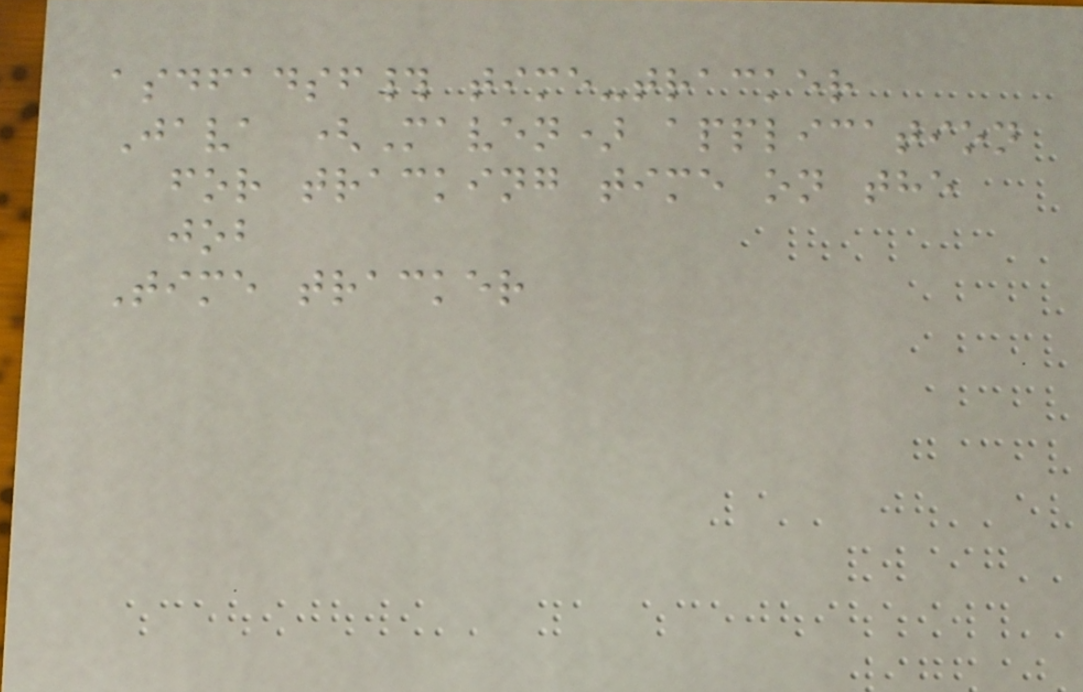asdfadsf# time-tracker
Java (Maven) application
for tracking time on the
job
Time tracker
